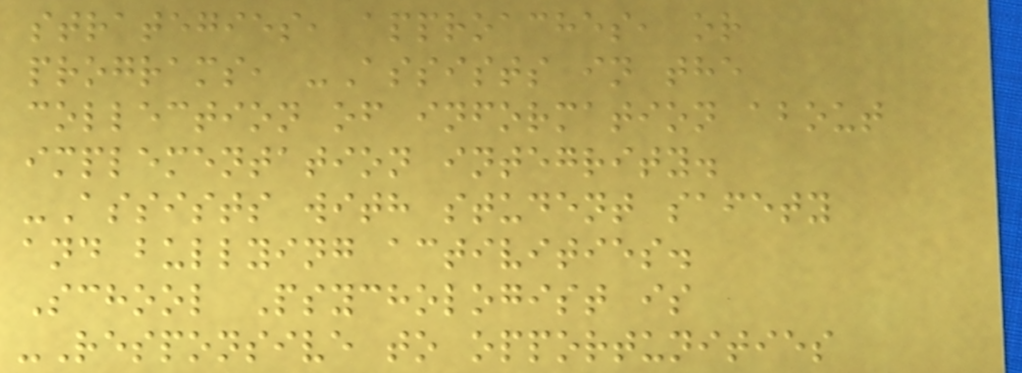strategies, approaches, or
programs, -Assists in the
collection of information about
implementation integrity.
-Assists with student safety
and bullying activities.
School Psychologist is
-Responsive to opportunities
